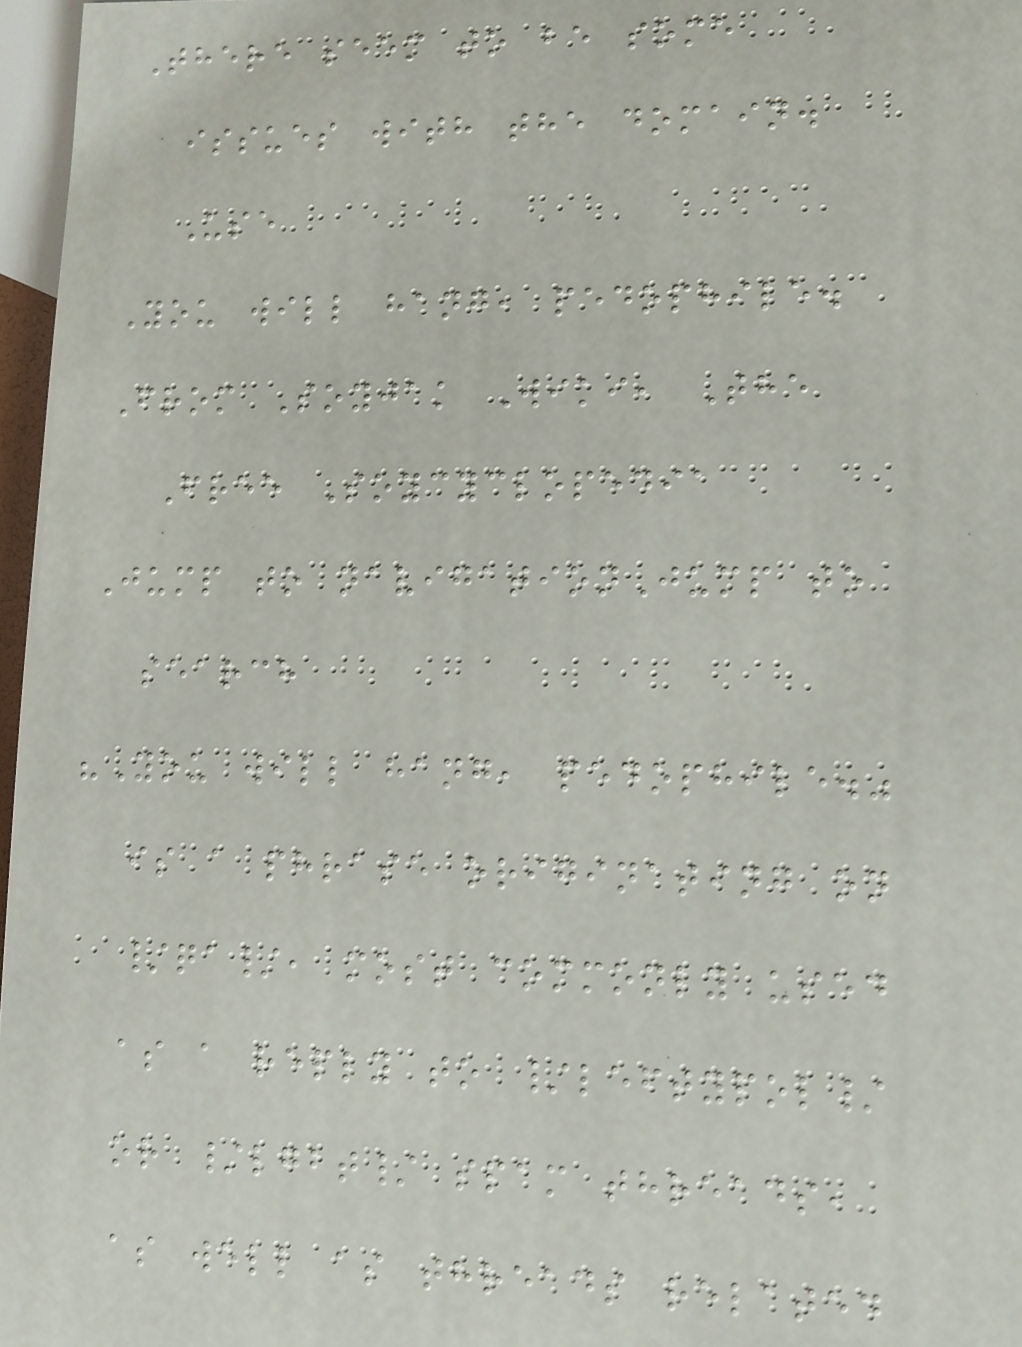There seem to be some
issues with the domain.
Use
You will hang, pedophile.
From Soyjak Wiki, The
Free Soycyclopedia
Jump to navigationJump to
search
"You will hang, pedophile."
is a phrase originating on
/qa/, most commonly used
as a reply to /leftypol/
or /lgbt/ spam threads,
as well as threads related
